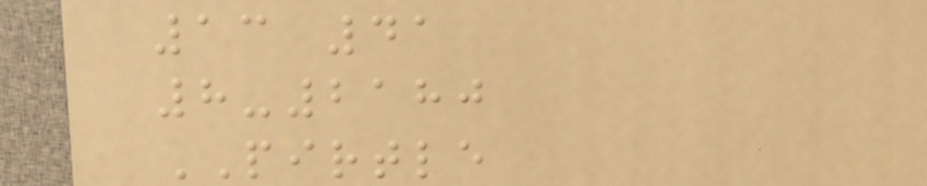13 41
8-2180
PIRTLE
